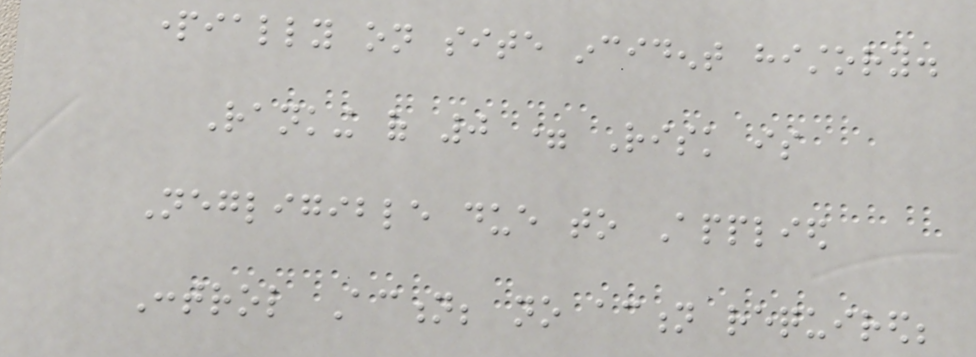partially on site incident history.
Ranking of 0 = Risk is
Negligible due to Applied
Control Action; no action required;
